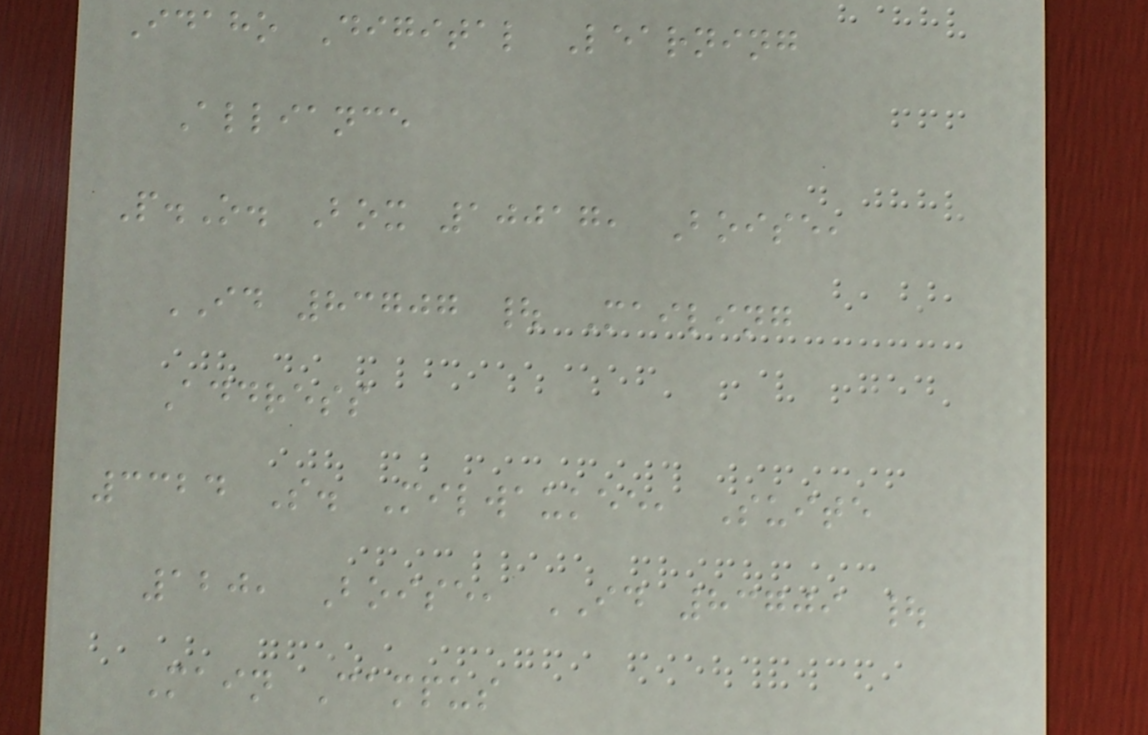Idaho Digital Learning
Alliance
P.O. Box 10017, Boise,
ID 83707 | Mailing
Address
3324 S. Milwaukee, Suite
120, Boise, ID 83709 |
Main Campus
